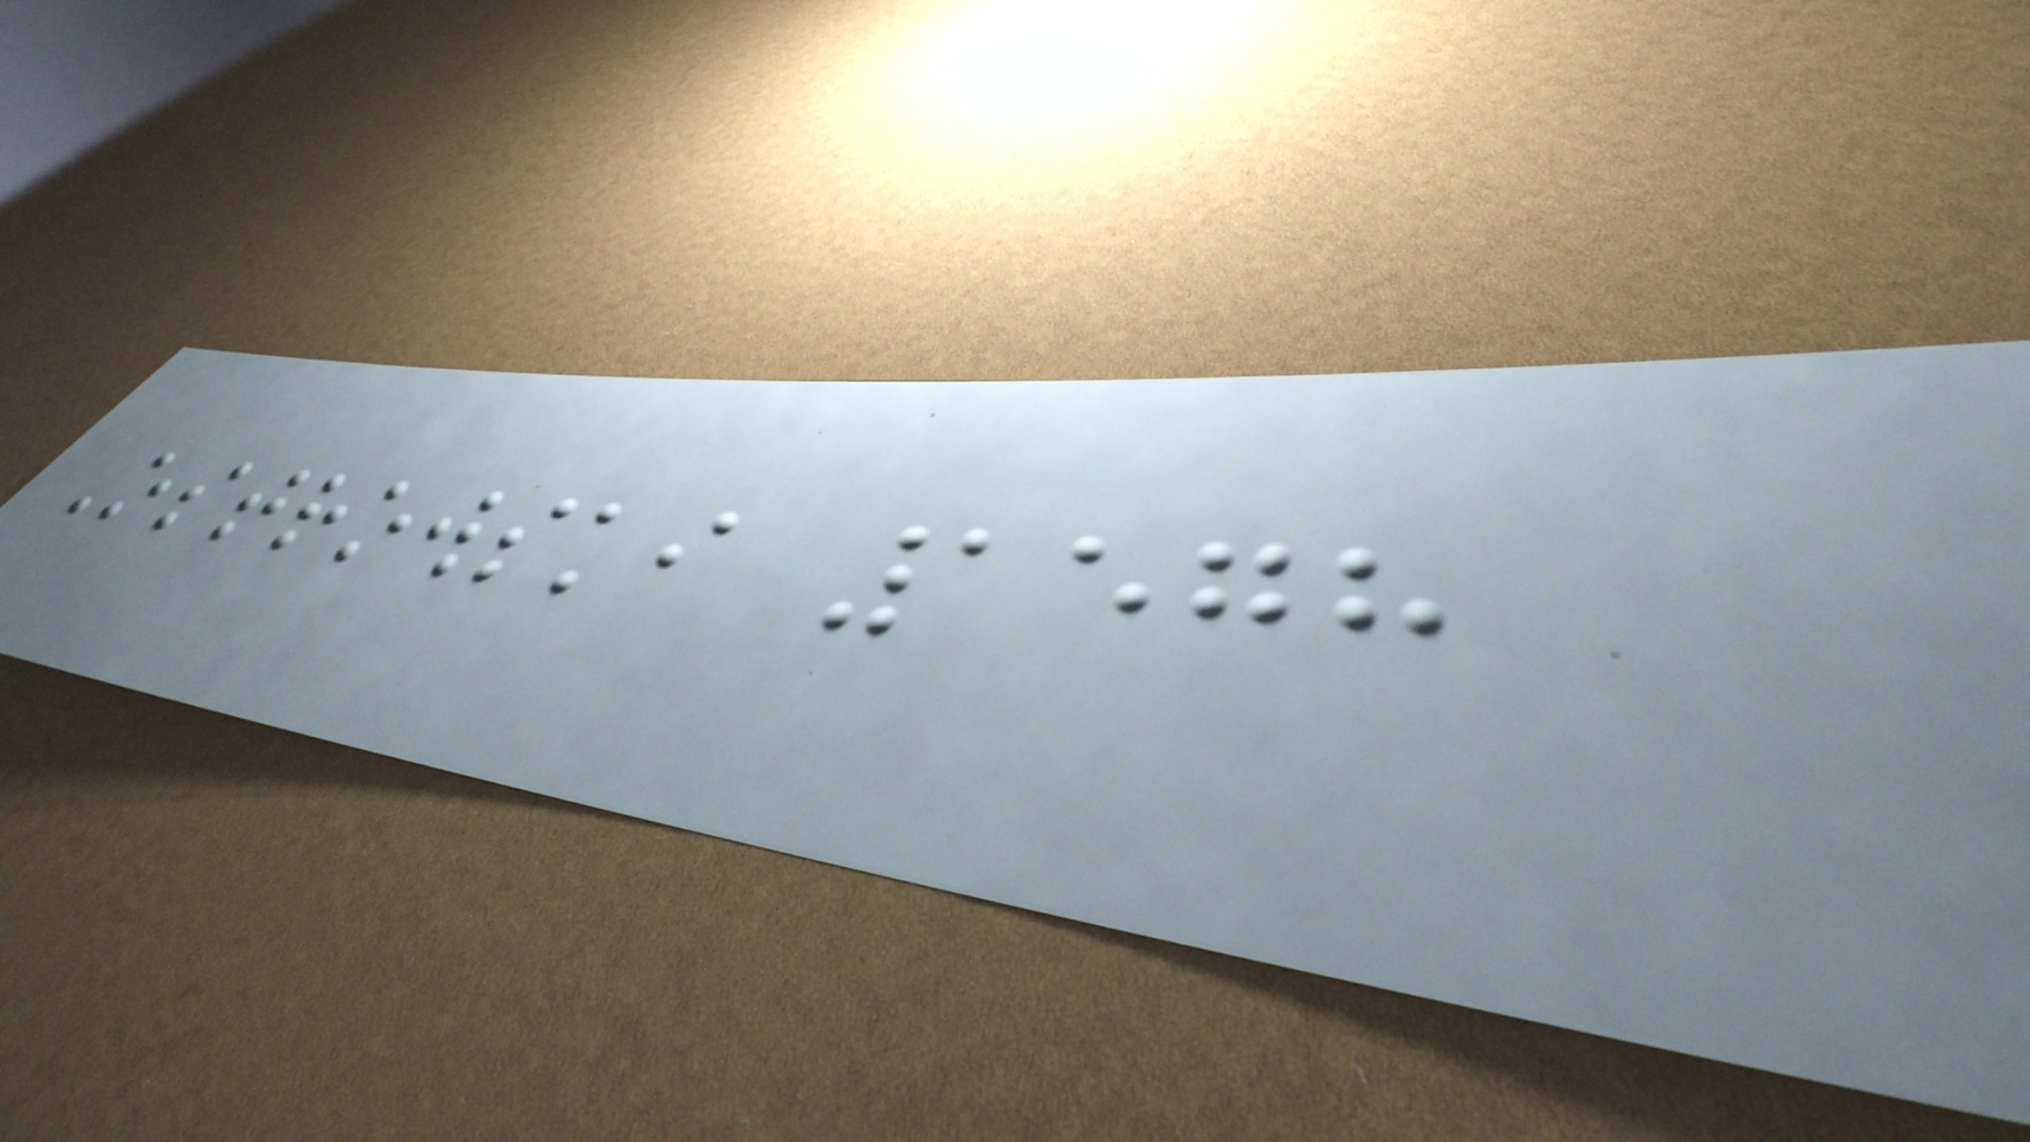Ostrowski 1578
